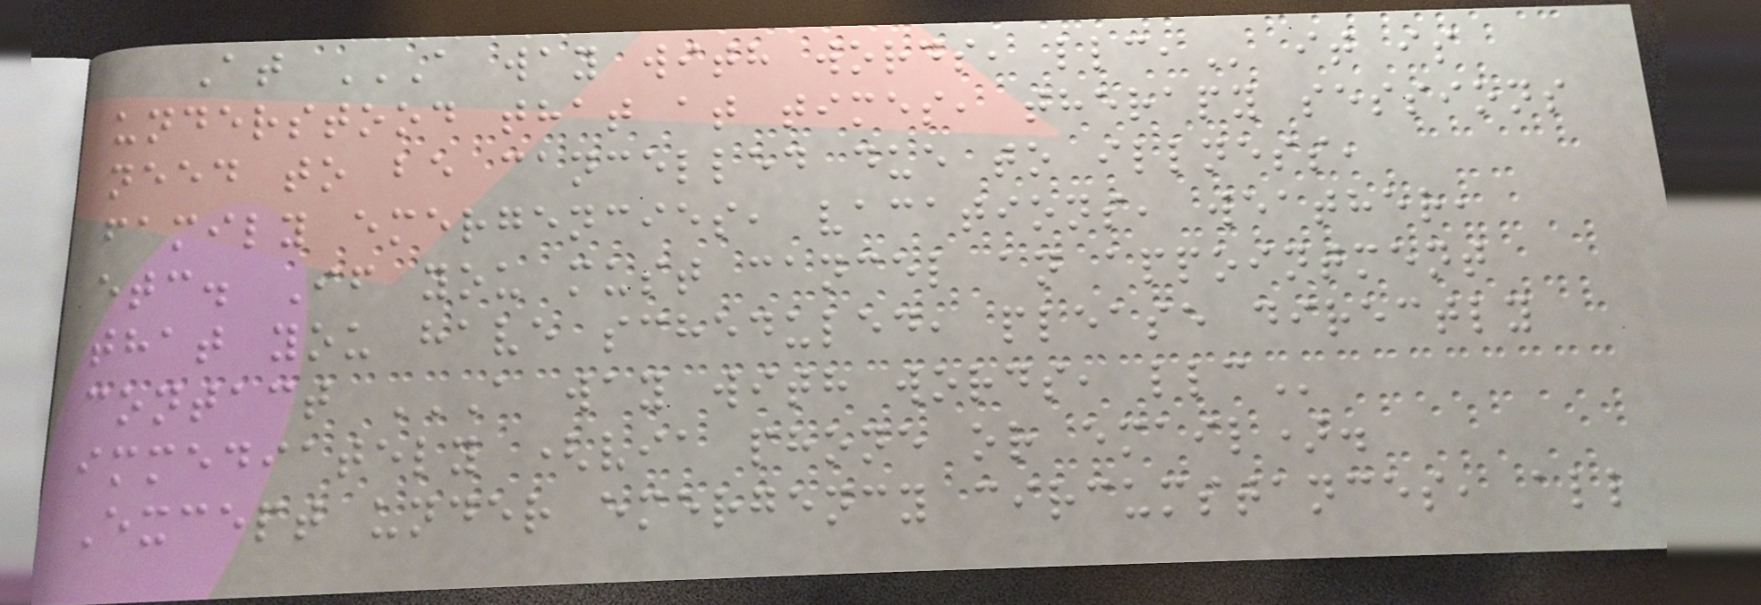At A WAY WITH WORDS, LLC, it is
understood that at times, therapy sessions
need to be cancelled due to illness,
family emergencies, vacations, weather,
etc. If you must cancel an appointment
that you have scheduled, please directly
contact A WAY WITH WORDS, LLC
immediately (via phone or email).
Except under emergency circumstances, all
